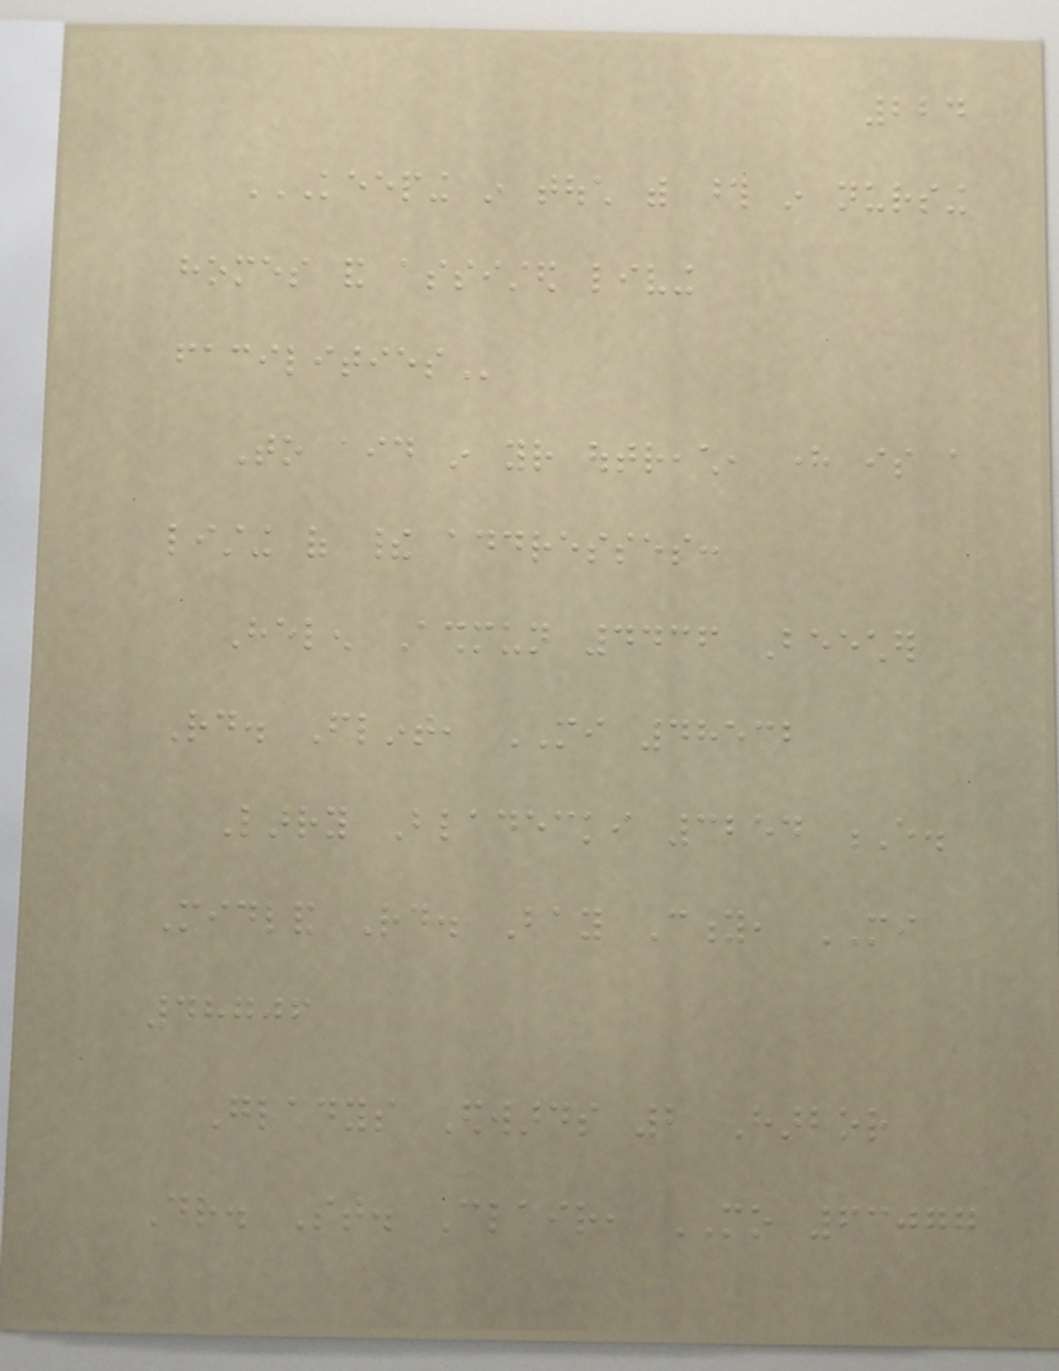224
KEEPING IN TOUCH WITH THOSE IN NURSING
HOMES AND ASSISTED LIVING
FACILITIES
To aid in your outreach, here is a
listing of their addresses:
Helen Ashmun 4436 Beecher
Rd. Flint, MI 48532
Larry Bladecki 3254 E.
Midland Rd. Bay City, MI
48706
Gladys Edwards 2 Harbor
Dr. St. Clair, MO 63077
